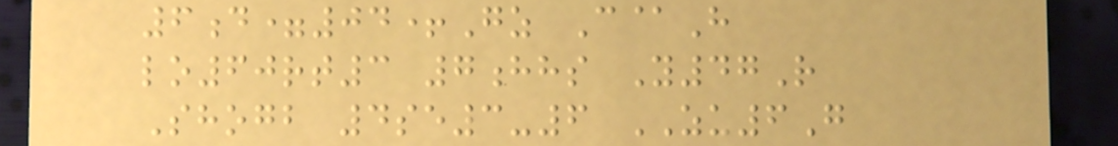6d=04+Gz C@H
lo60rt3 7hhs Y47R
Shogb 4se3-6 ZU6G
